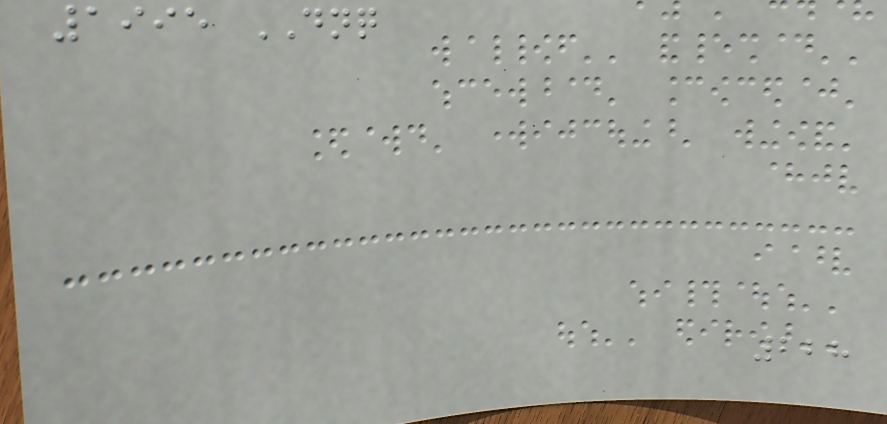1995 DNQ
228
